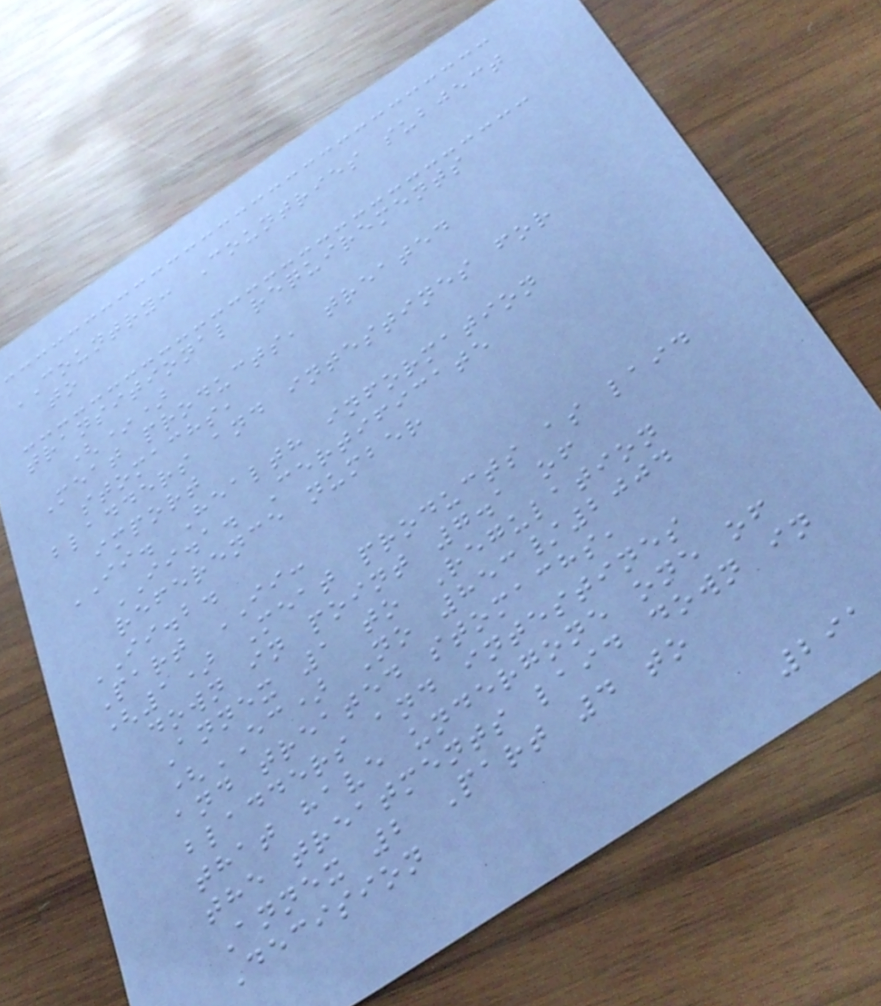COUNTRY: Countries subject
to
transitional requirements
(*)
Meat products, treated
stomachs,
bladders and intestines for
import
II. Health information
II.a. Certificate
reference number
II.b.
Part II:
(1) Meat products as laid
down in point 7.1 of
Annex 1 to Regulation
(EC) No 853/2004
and treated stomachs,
bladders and intestines
that have undergone one of
the treatments laid down in
Annex 2 Part 4 to
Decision
291
